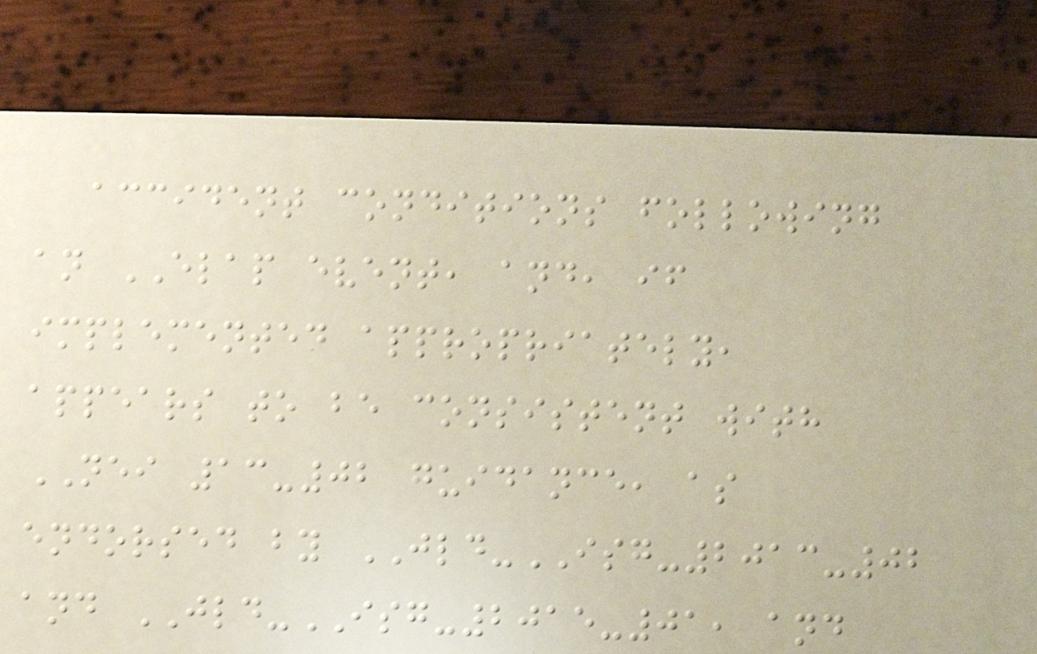accident conditions following
an ELAP event, and, if
implemented appropriately,
appears to be consistent with
NEI 13-02 guidance, as
endorsed by JLD-ISG-2013-02
and JLD-ISG-2015-01, and
